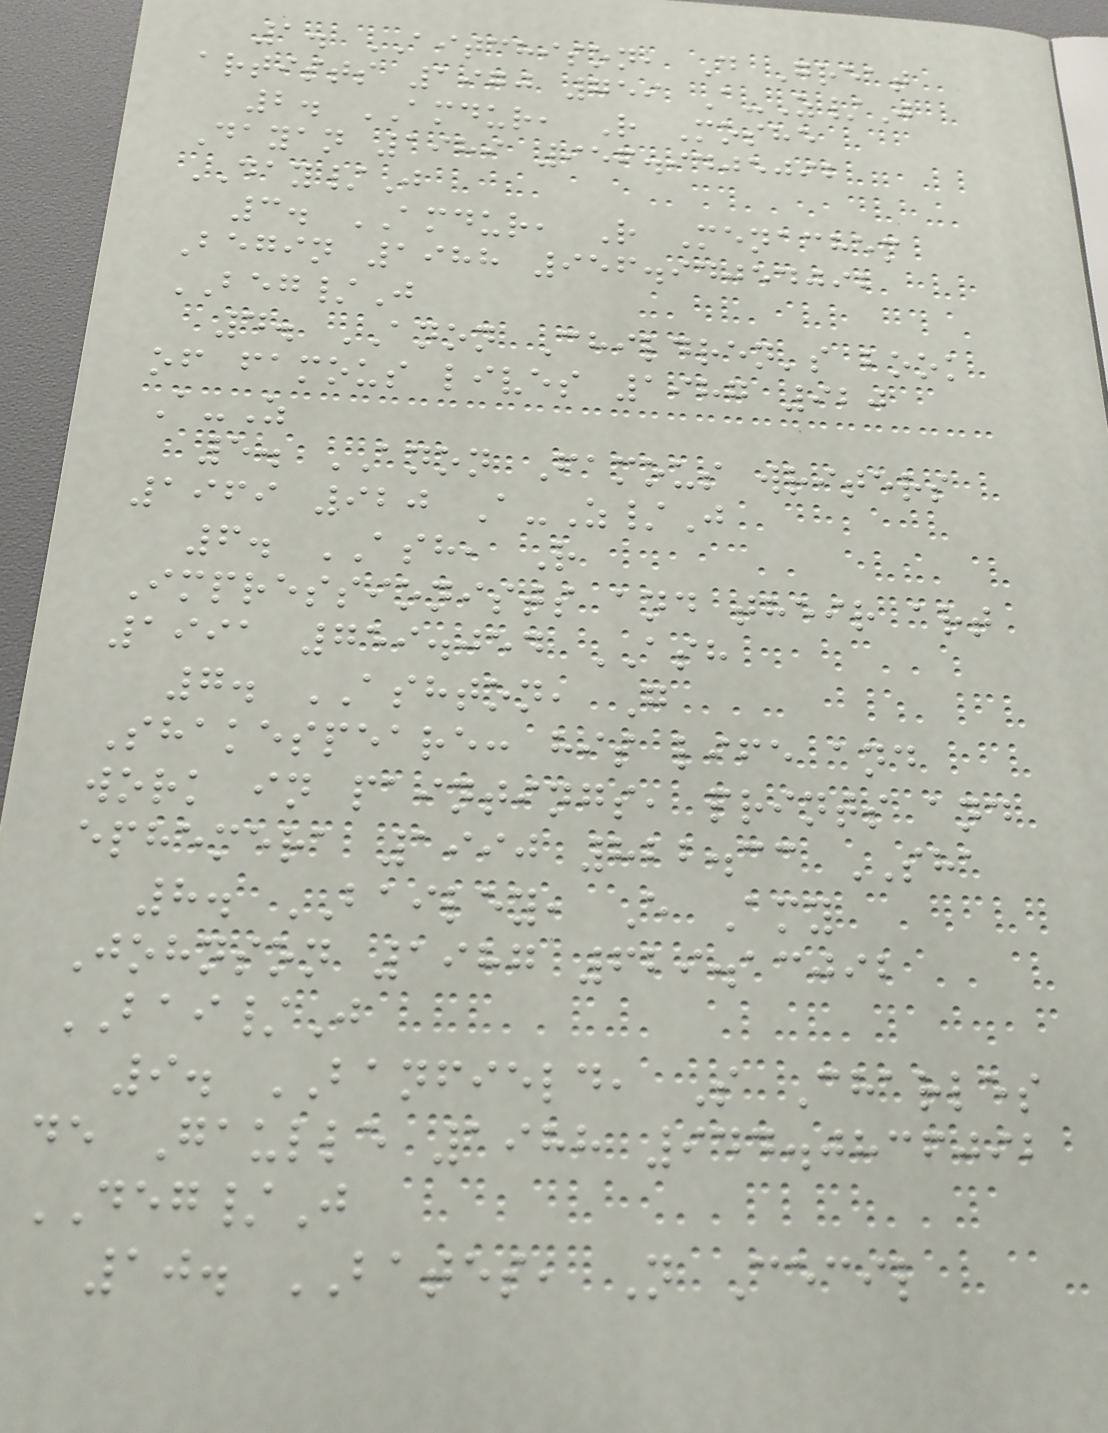1. AITCHISON, D Great
artists 1970 759 A-Z/J
2. AMDUR, R Moshe
Dayan 1989 956.9405092
DAY/J
3. AMDUR, R Menachem
Begin 1988 956.94054092
BEG/J
4. ANON Children's book
of famous lives 1987 920
A-Z
5. ANON Famous writers
1969 920 A-Z/J
6. ASH, R
Impressionists and their art
1991 759.054 ASH
7. ASHTON, G
Shakespeare: his life and
work in paintings, prints and
ephemera 1990 822.33 SHA
8. BAILEY, E Amy
Johnson 1987 629.13092
BAI/J
9. BANFIELD, S Charles
de Gaulle 1988 944.0836092
DEG/J
10. BATES, N Cecil
